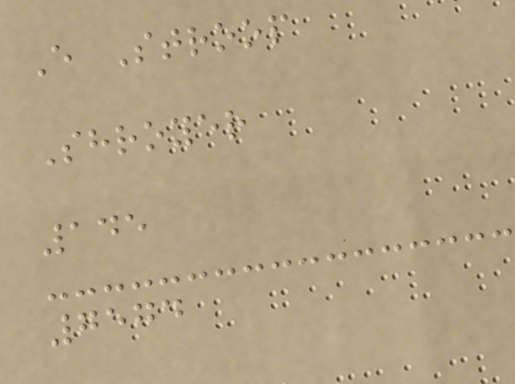E Stroop
Shroyer
145
7574
